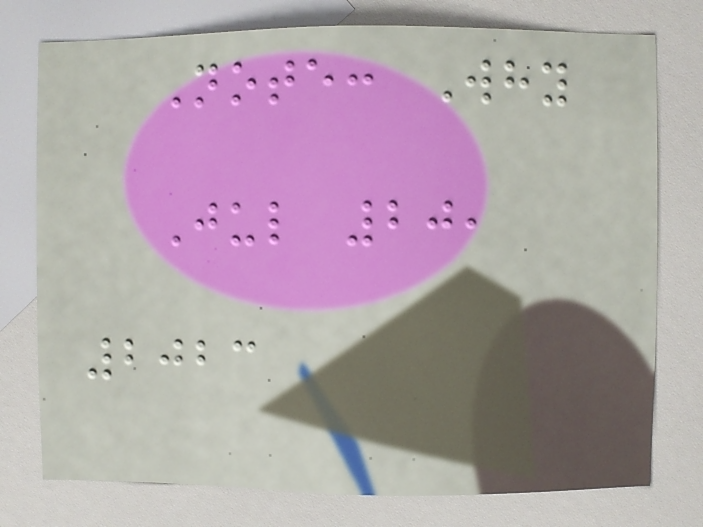Note: Why
Jul 20,
2023
